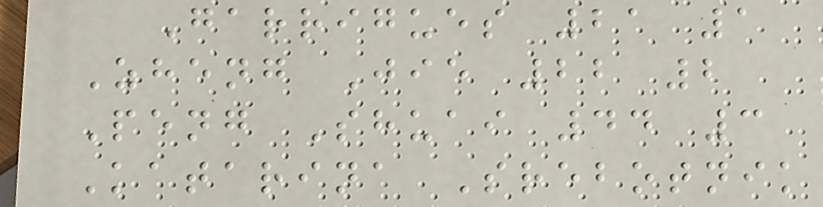Garrigues 21 1
Zheng Jie 22 2
Peng Shuai 44 3
Katarina Srebotnik
